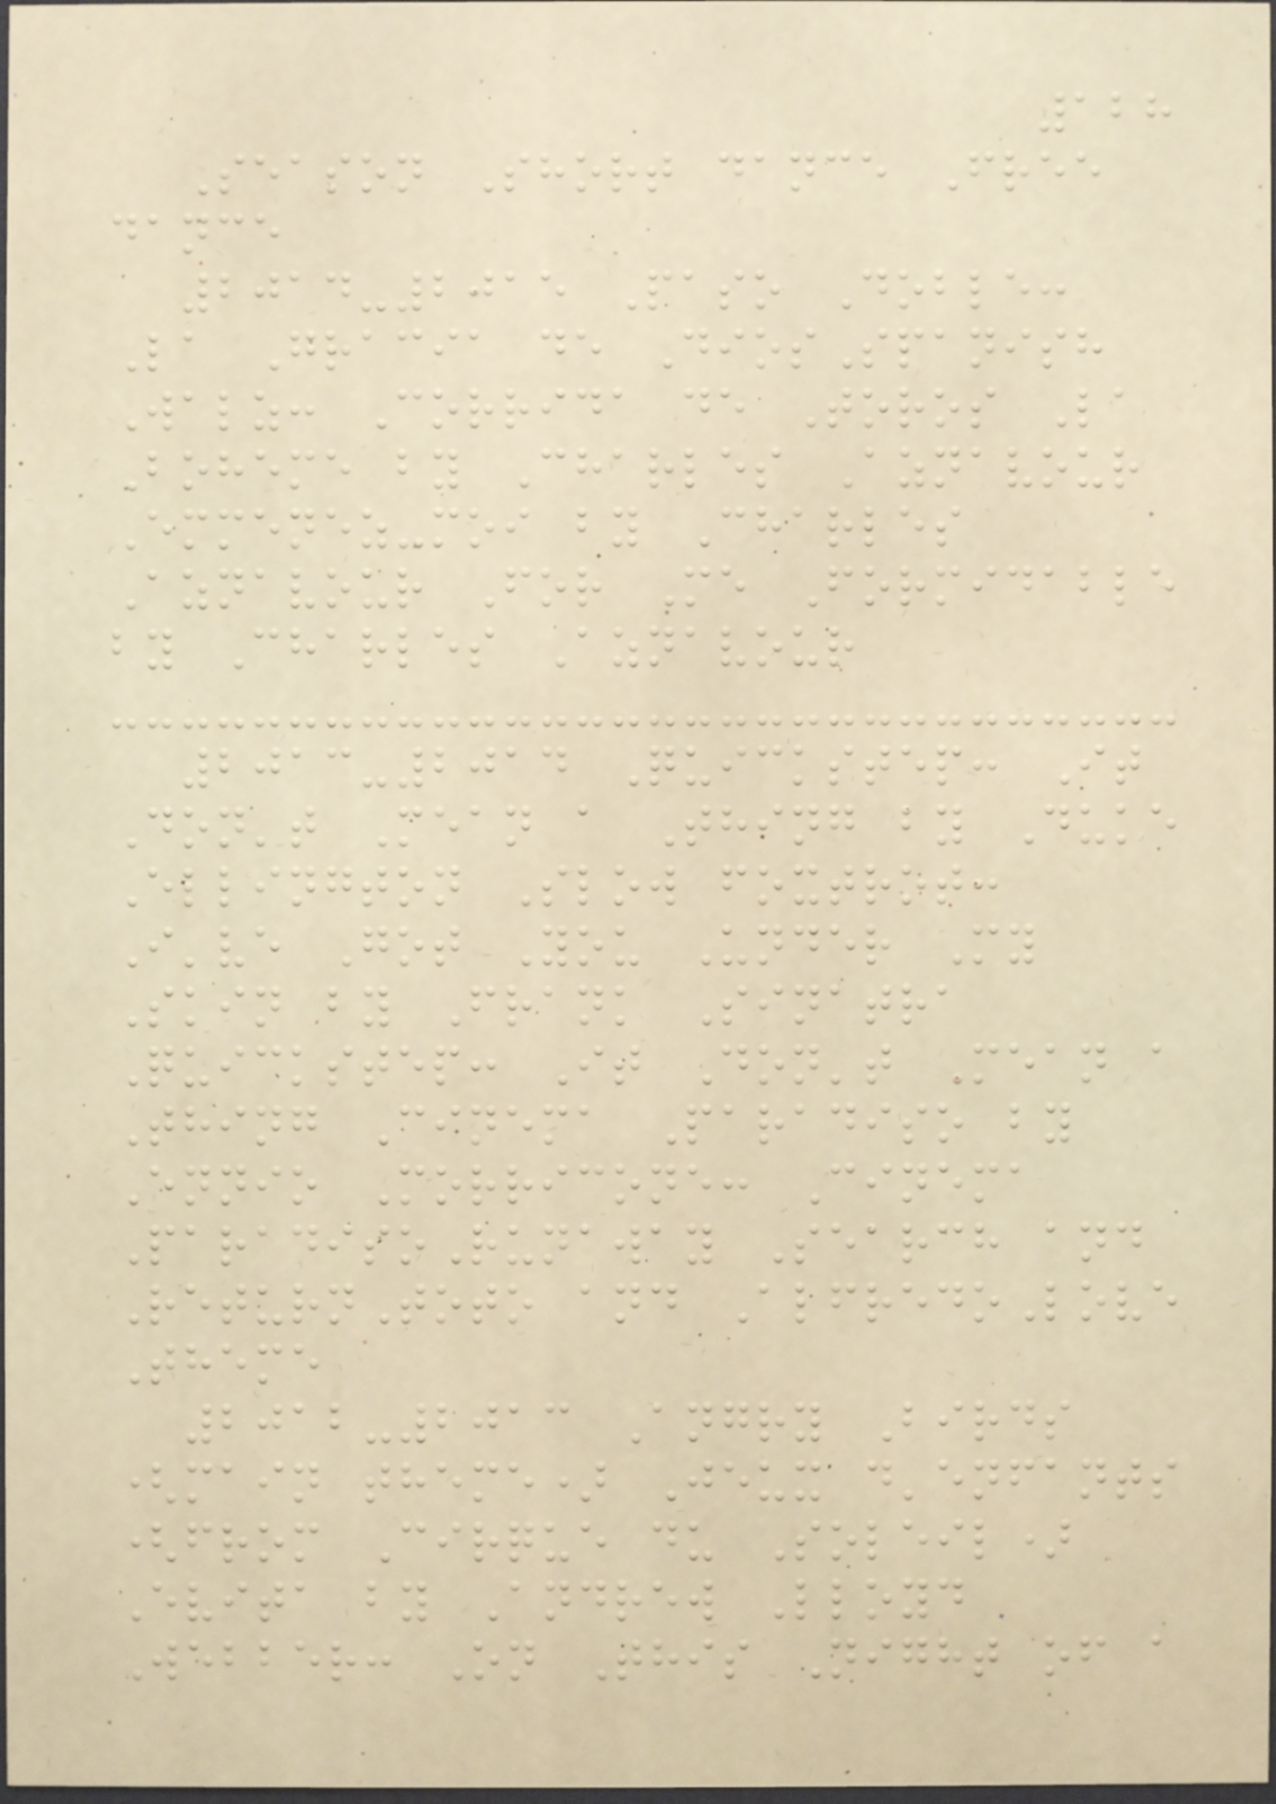128
Season Short dance Free
dance
2014-2015 Paso Doble:
La Gracia de DiosSpanish
Walz: Corrida de Toros La
Boheme by Charles Aznavour
Emmenez-moi by Charles
Aznavour For Me Formidable
by Charles Aznavour
2013-2014 Quickstep: It
Don't Mean a Thing by Duke
Ellington Slow foxtrot:
I've Got You Under My
Skin by Frank Sinatra
Quickstep: It Don't Mean a
Thing Cinema Paradiso by
Ennio Morricone: Cinema
ParadisoRunaway Search and
ReturnToto and AlfredoLove
Theme
2012-2013 Angry Birds
(main theme) Jeux d'enfants
(from Cirque du Soleil)
Evita by Andrew Lloyd
Webber: On This Night of a
